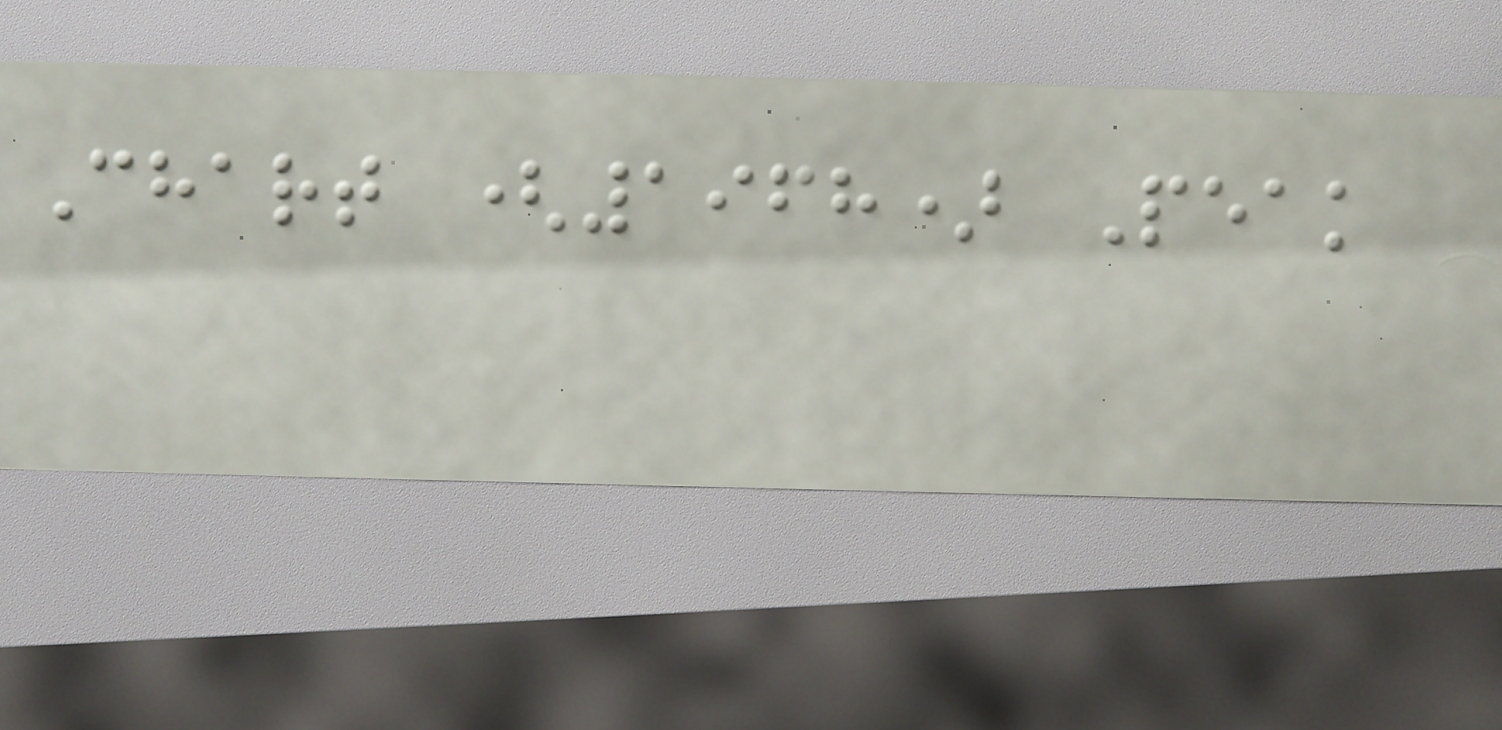Chart (1968) Peak
